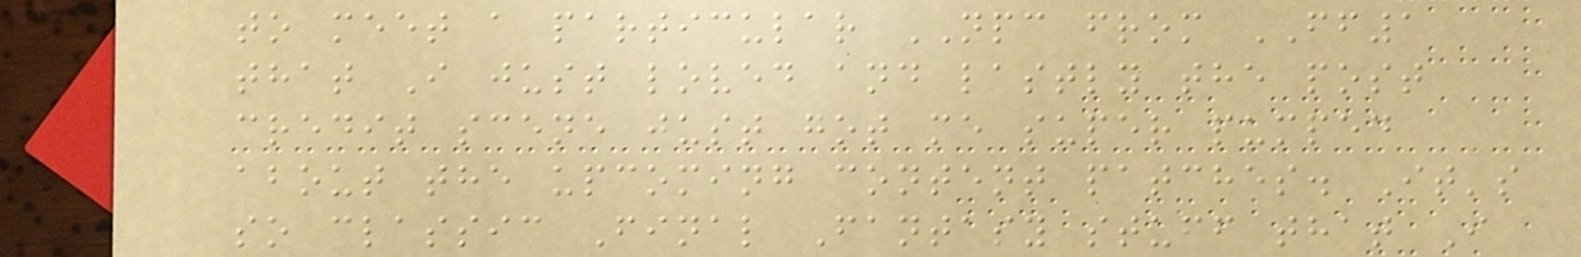to meet a particular NPC from FF1
that I just loved and lastly the post
credit scene just got me super pumped
about the upcoming content patches. It's
so classic Final Fantasy stuff that I
